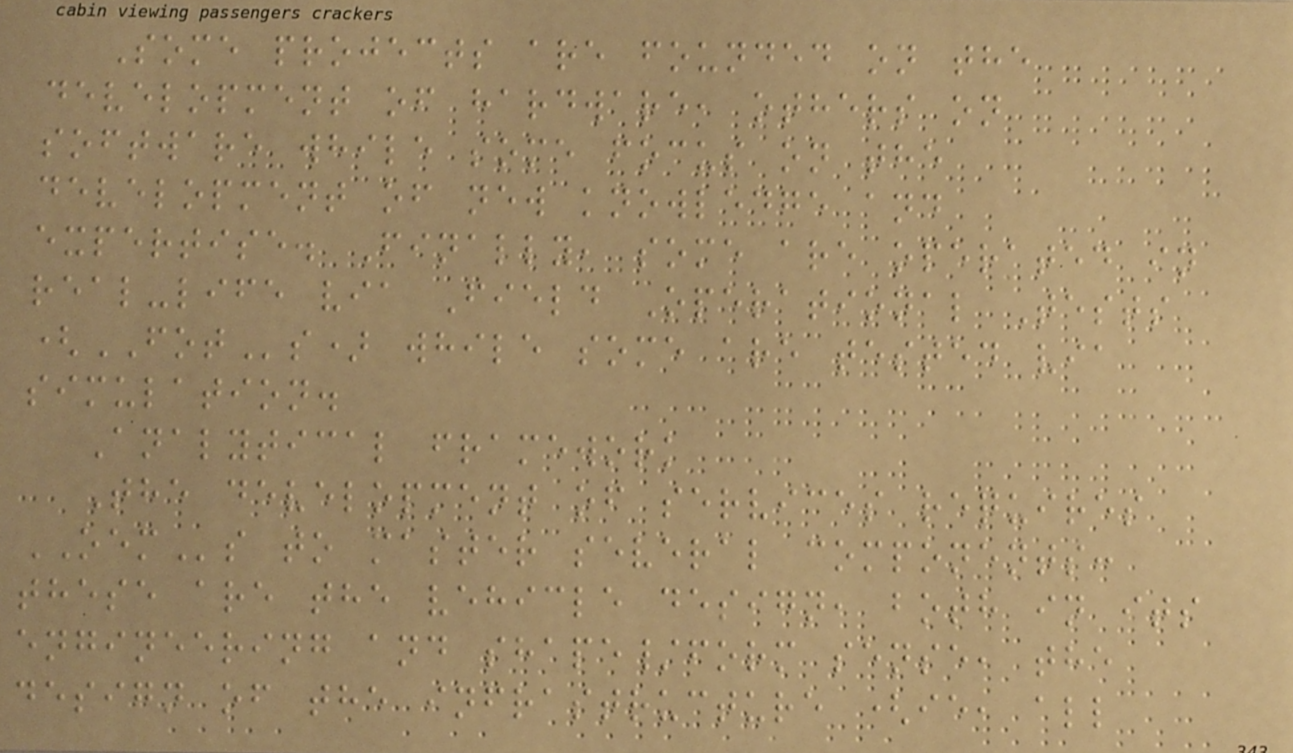Some projects are founded on the
development of hardware, others on
software while some focus on the
development of new knowledge and
expertise. Finally, some are operated in
real-life via Field Operational Tests
(FOTs) while some are tested via
simulation.
Analytical framework
The development of services requires
OEMs to master several components:
these are the vehicle design, both in its
engineering and shape/form sense, the
design of the infrastructure (ie, all
